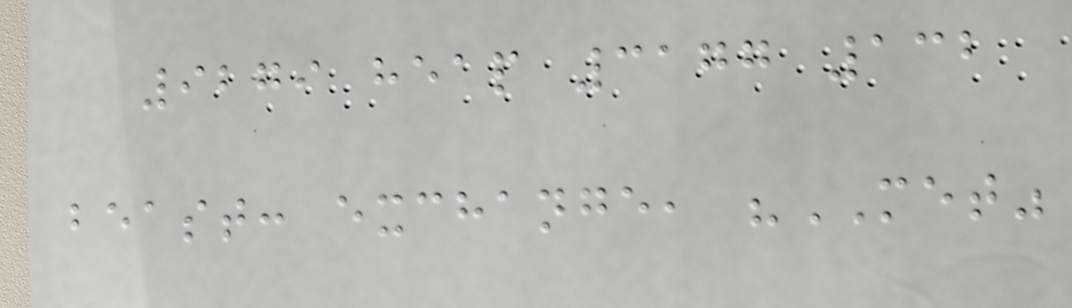9279 heap 3177 132
beast: exchange, "MET"
